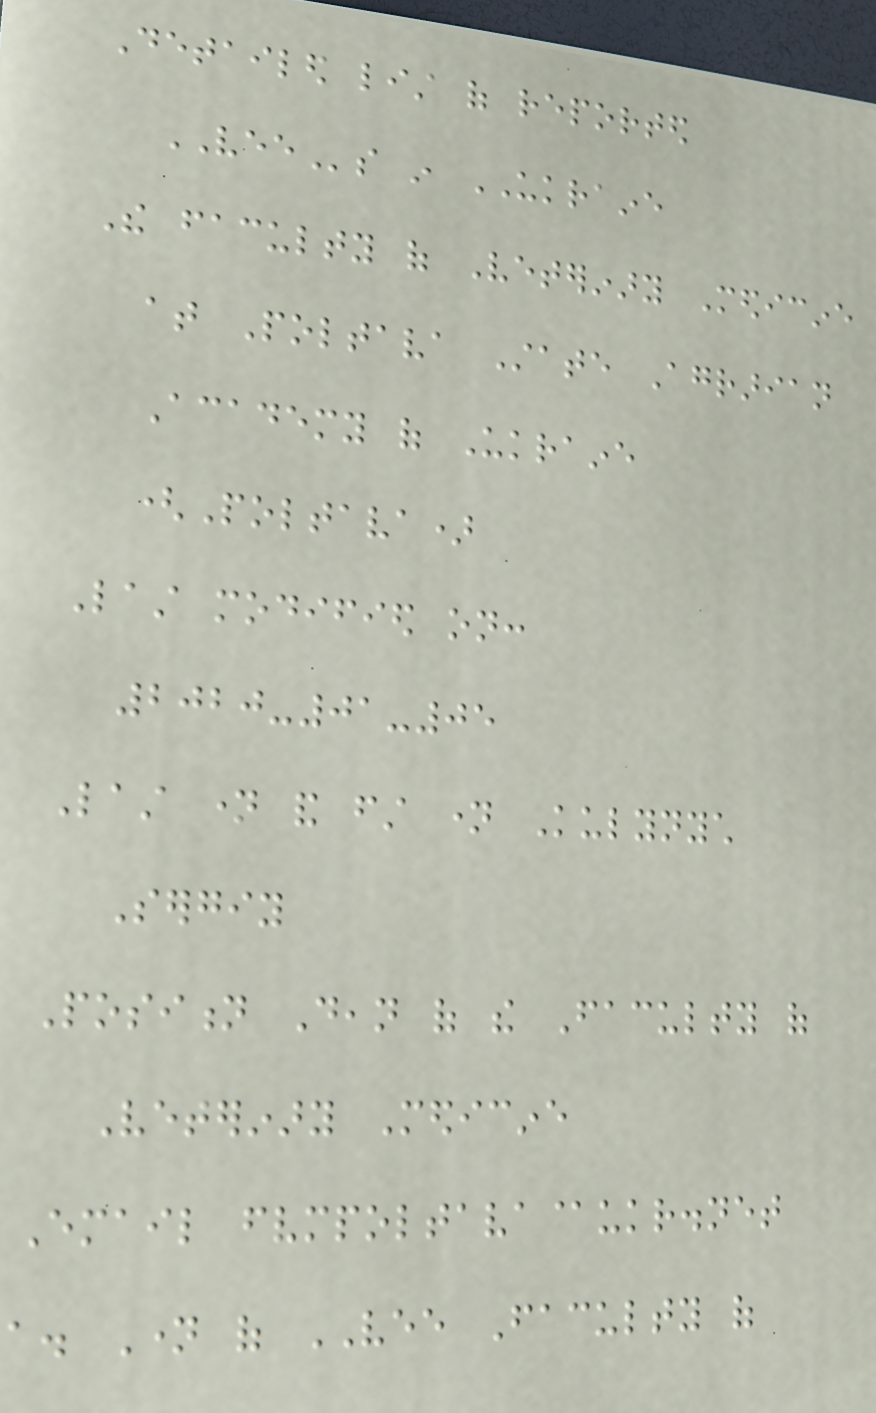Detailed list of reported
VEEs in UKRAINE
The faculty of Veterinary Medicine
at Poltava State Agrarian
Academy of Ukraine
(Poltava)
Last modified on:
2020-01-05
Last name and first name Kulynych
Sergiy
Position Dean of the Faculty of
Veterinary Medicine
Email fvmpoltava@ukr.net
a. Name of VEE Faculty of
